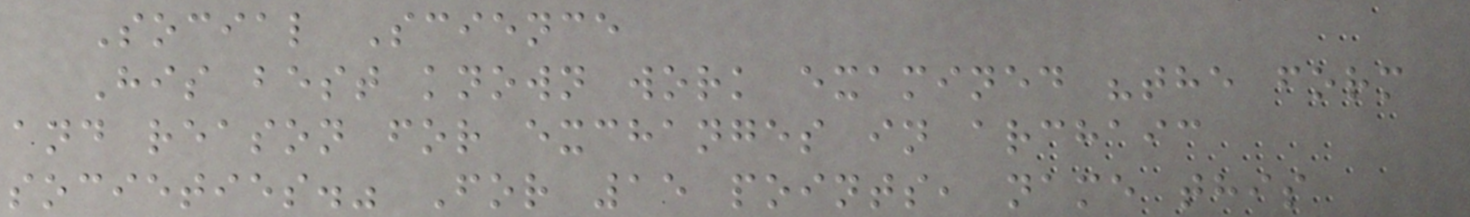Social Science
His best known work examined "the form
and reason for exchanges in archaic
societies." For 15 points, name this
